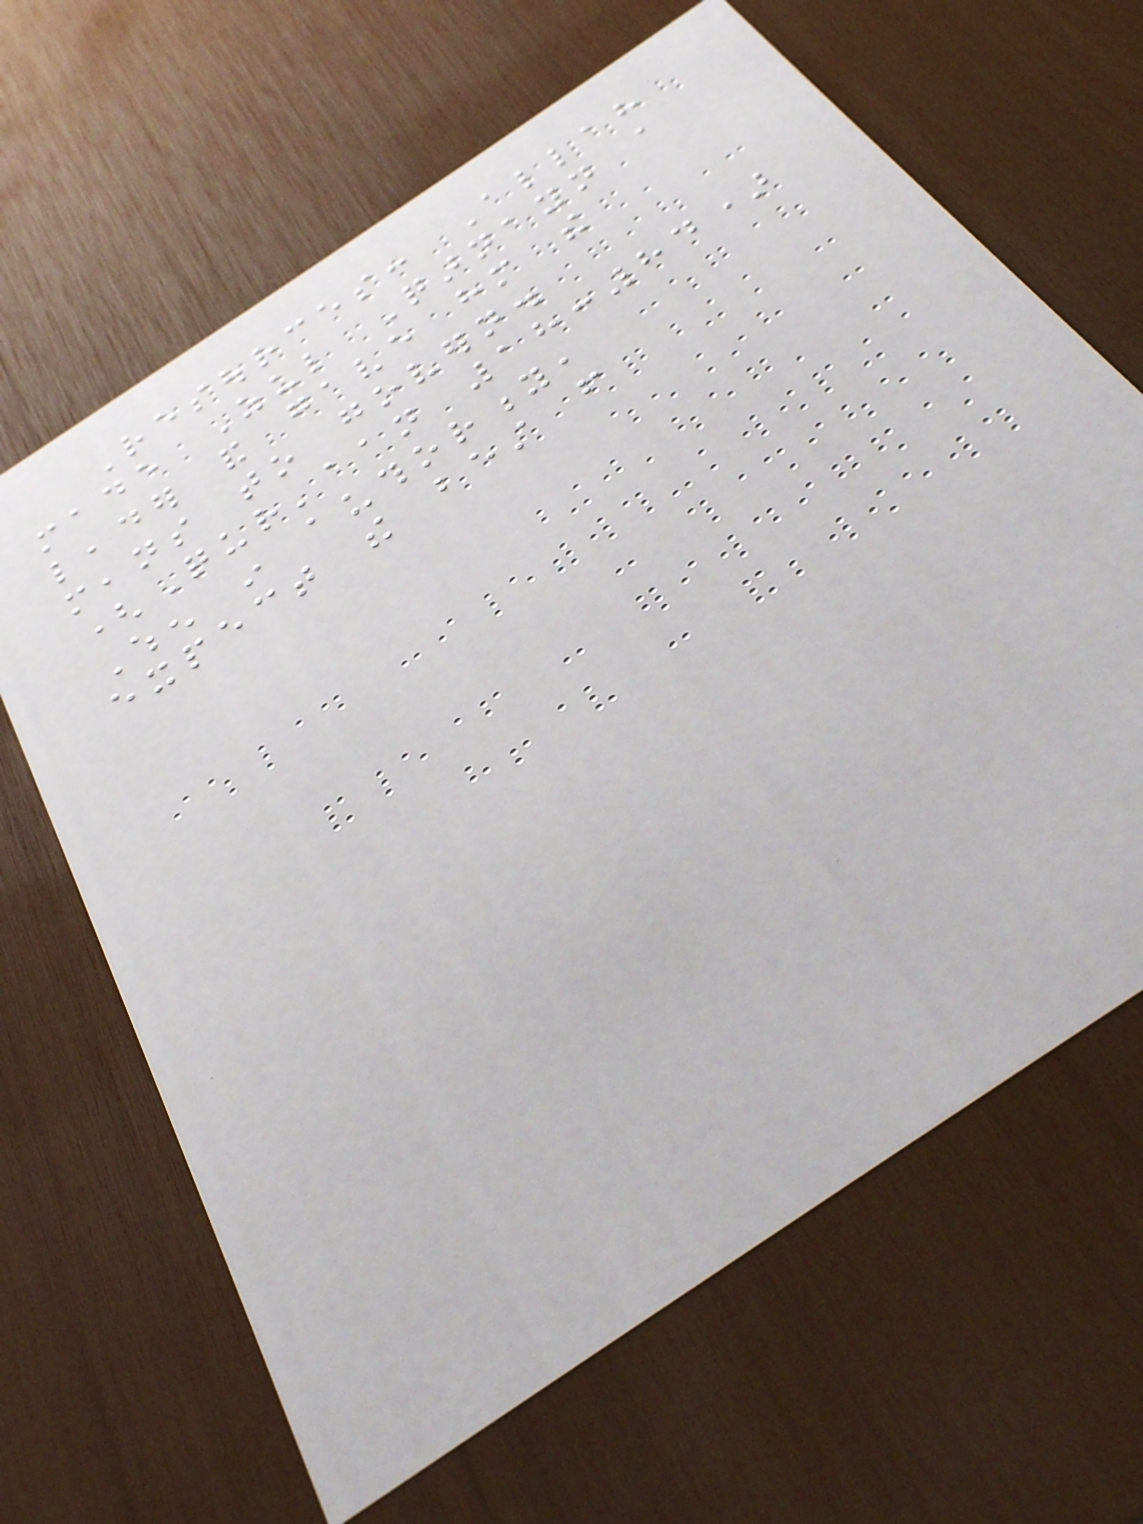Resources: Allah
made Zul Qarnayn a
leader and gave him the
means to govern.
(Qur'aan 18:84)
When in authority,
expect the best from
